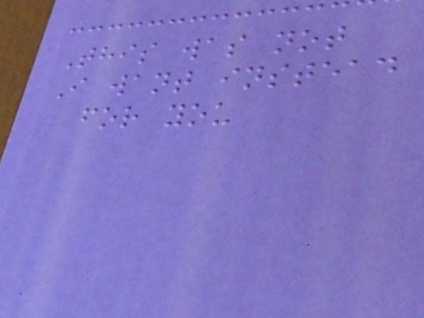This was not
I want instead
for you
